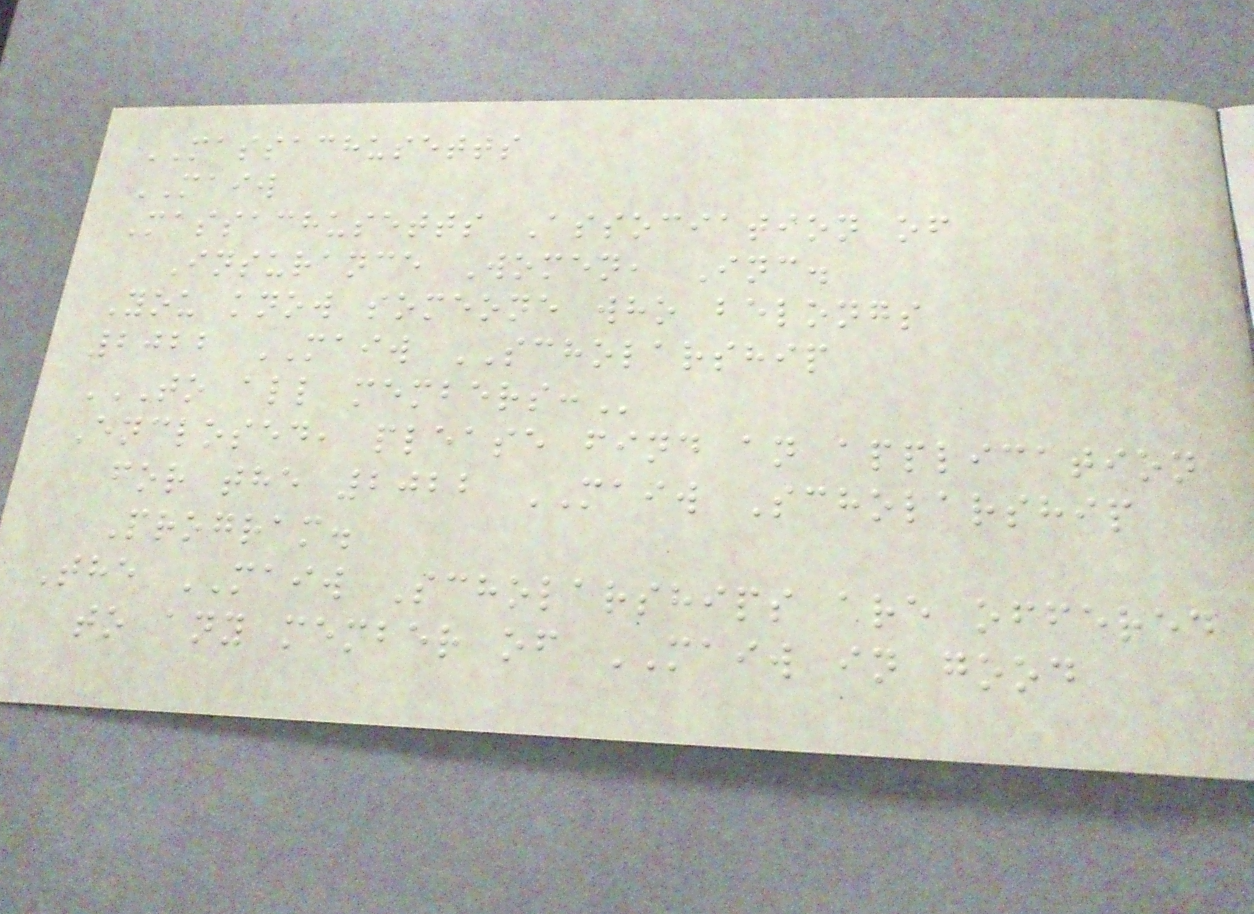MASSACHUSETTS
MAIW
Massachusetts Association of
Insurance Women, Inc.
You know someone who belongs
2022 MAIW SCHOLARSHIP
TO ALL MEMBERS:
Enclosed, please find an application
for the 2022 MAIW Scholarship
Program.
The MAIW Scholarships are offered
to any member of MAIW in good
